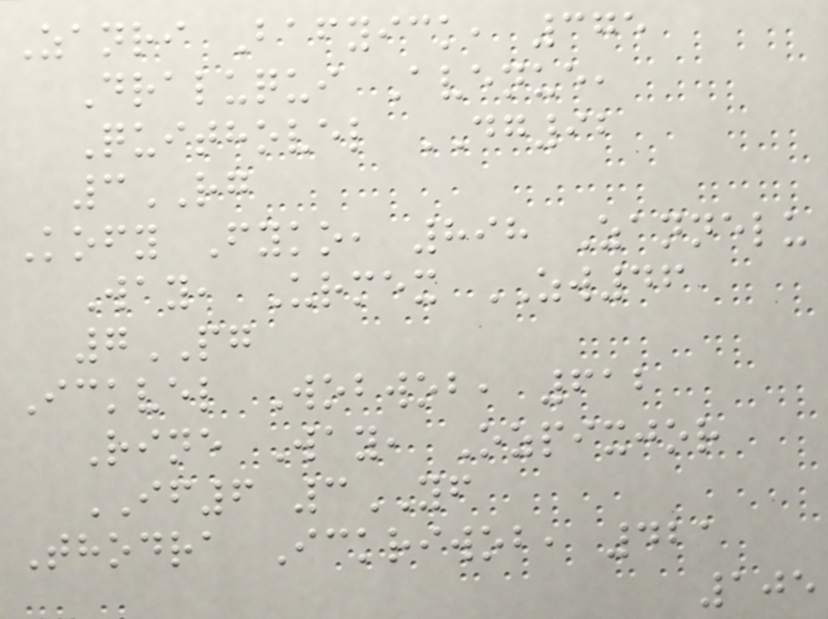Zanri Bafyick, 375
Draluqui Avenue,
Quithovel DG92
3RG
Kofy Fyko, 898 Zannelu
Way, Urmex ZW46
7PG
Ickvel Wobwob, 612
Rine Way, Ozpixjor
IF6 3YF
Thodra Ickriwob, 421
105
